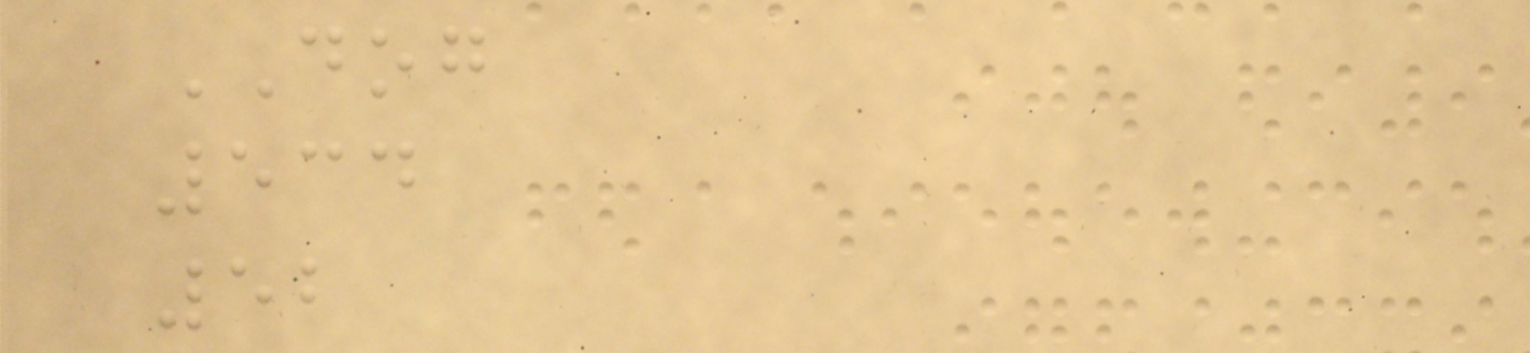DOG
534
52
